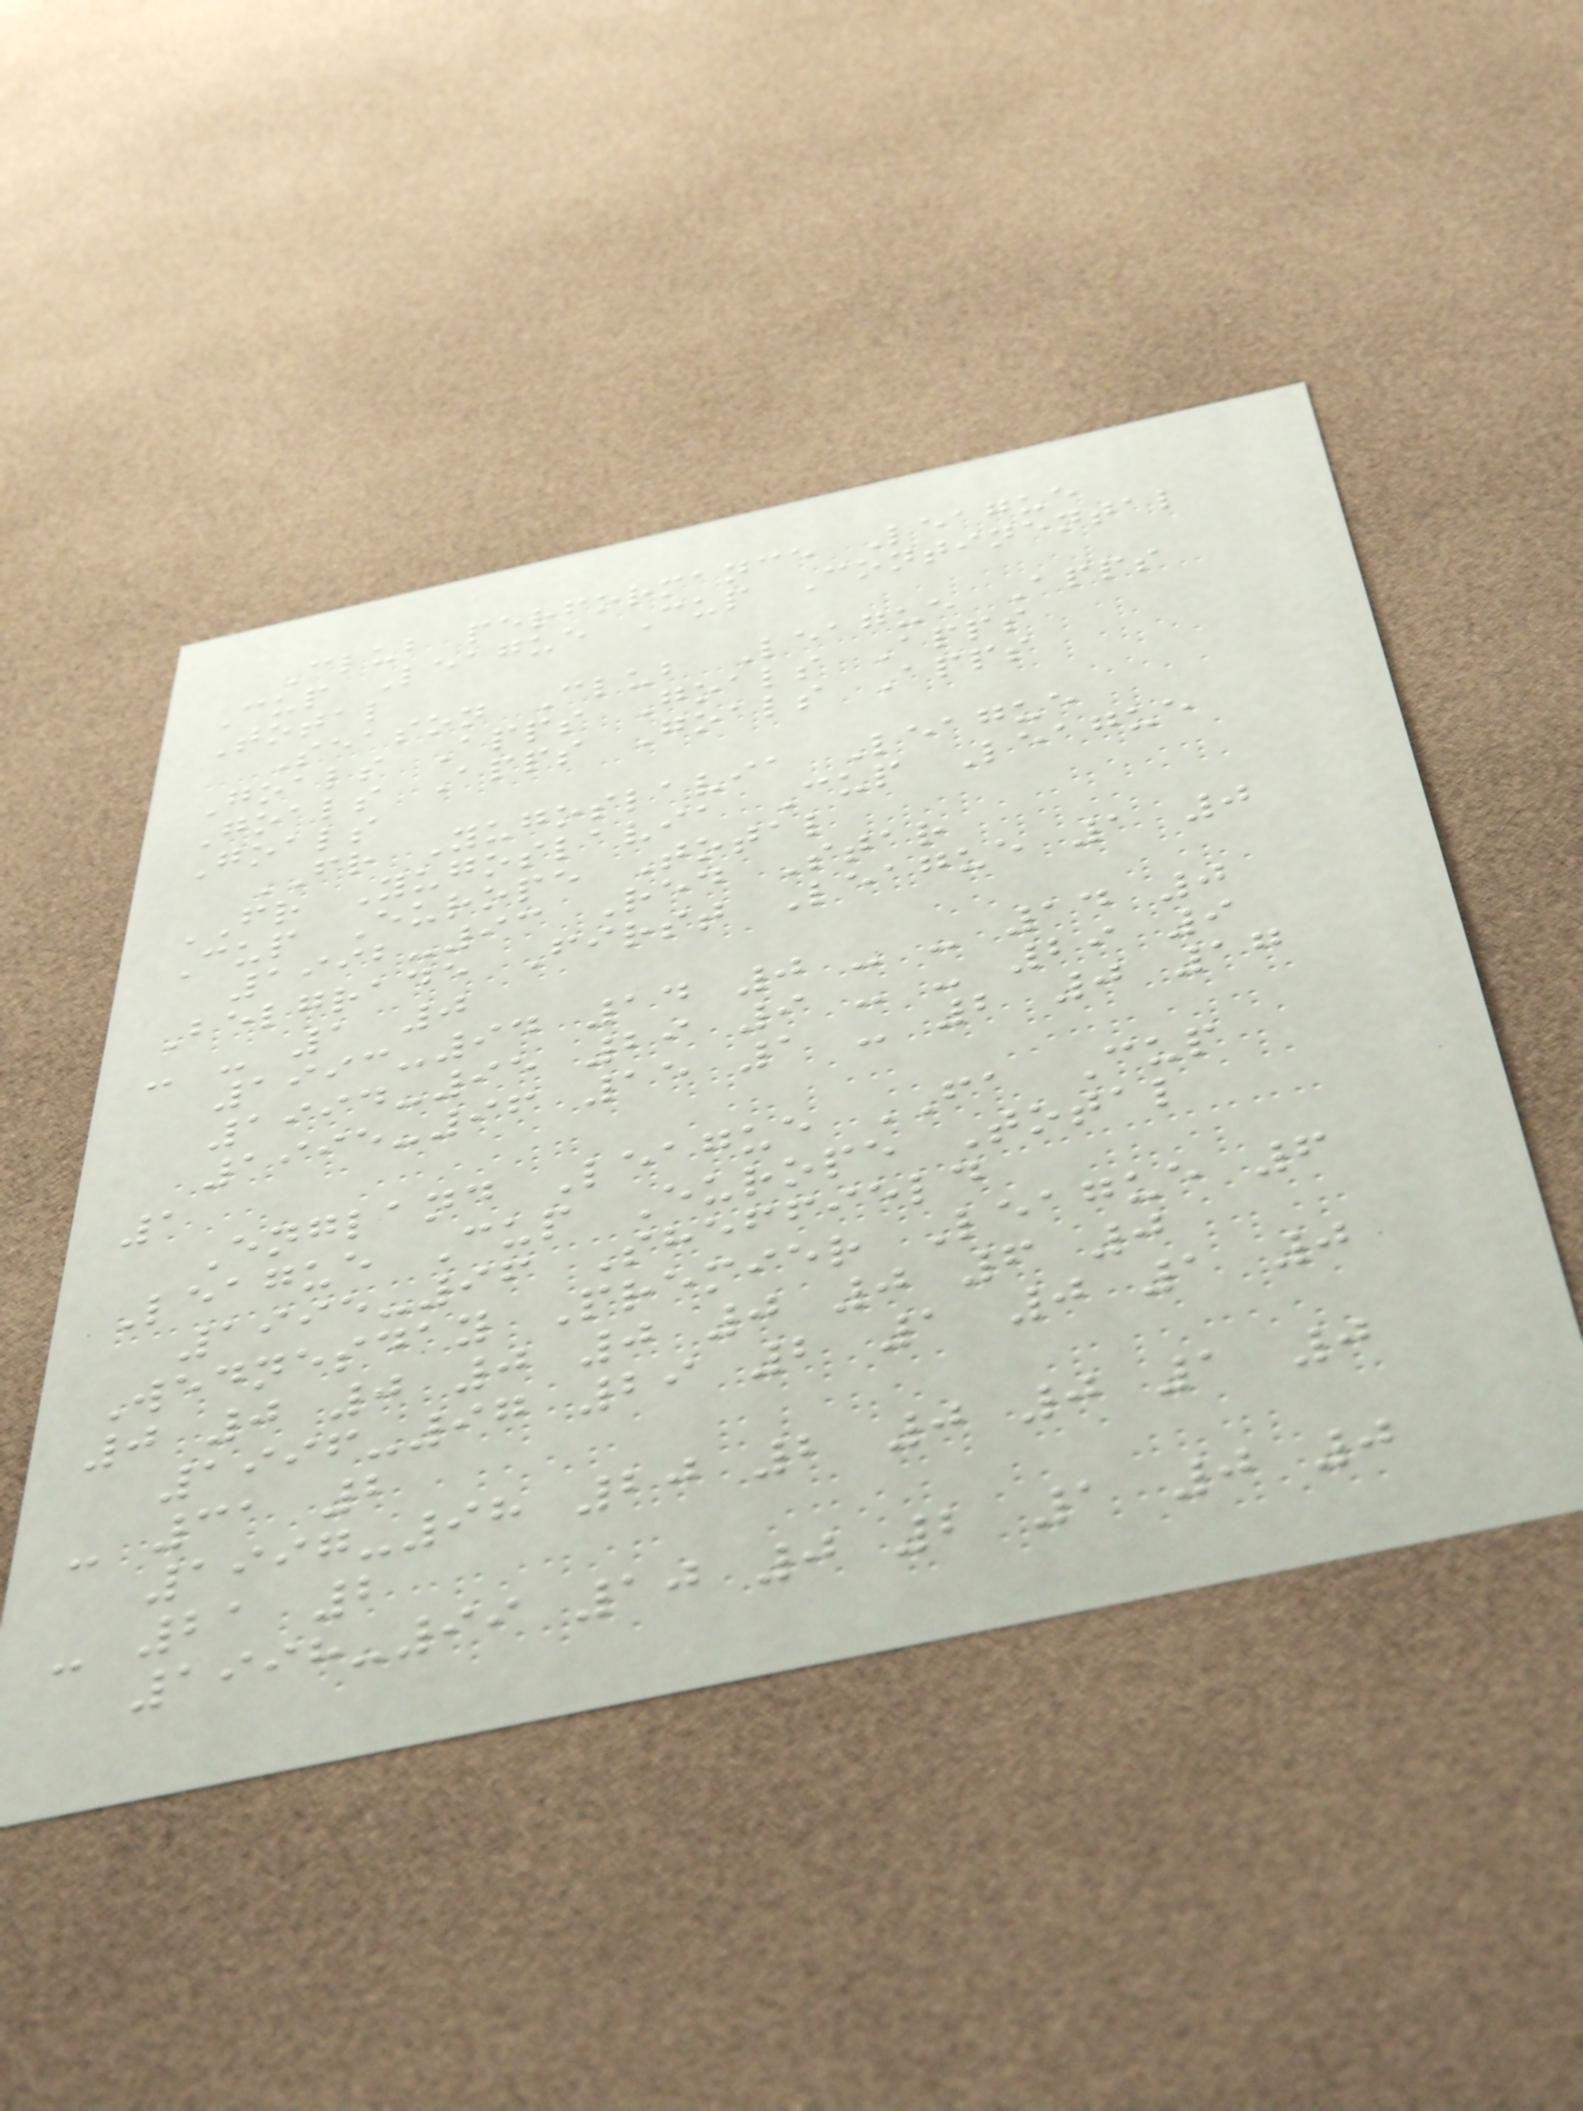Club performance League
Cup League Cup Continental
Total
Season Club League Apps
Goals Apps Goals Apps
Goals Apps Goals Apps
Goals
FR Yugoslavia League
FR Yugoslavia Cup League
Cup Europe Total
1992-93 Red Star
Belgrade First League 1 0
- - 1 0
1993-94 14 0 - - 14 0
1994-95 29 9 - - 29 9
1995-96 15 1 - 2 0 17
1
England League FA Cup
League Cup Europe Total
1995-96 Sheffield
Wednesday Premier League 6
0 0 0 0 0 0 0 6 0
1996-97 29 2 1 0 1 0
- 31 2
1997-98 20 2 0 0 1 0
- 21 2
1998-99 10 0 2 1 0 0
